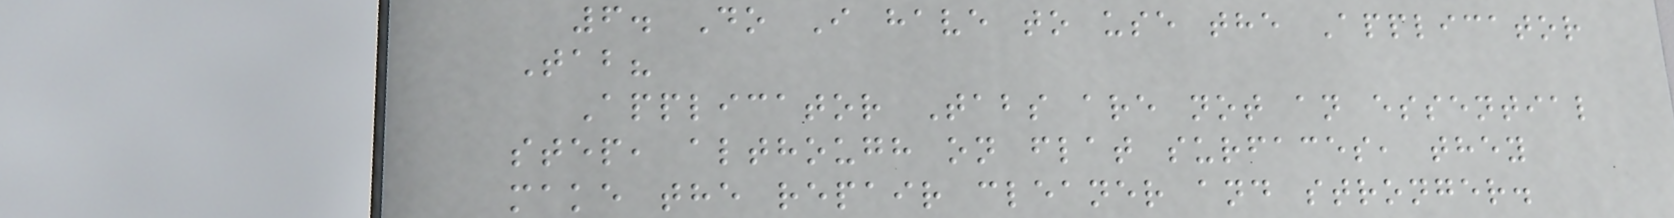6. Do I have to use the Applicator
Tab?
Applicator Tabs are not an essential
step, although on flat surfaces, they
make the repair cleaner and stronger.
